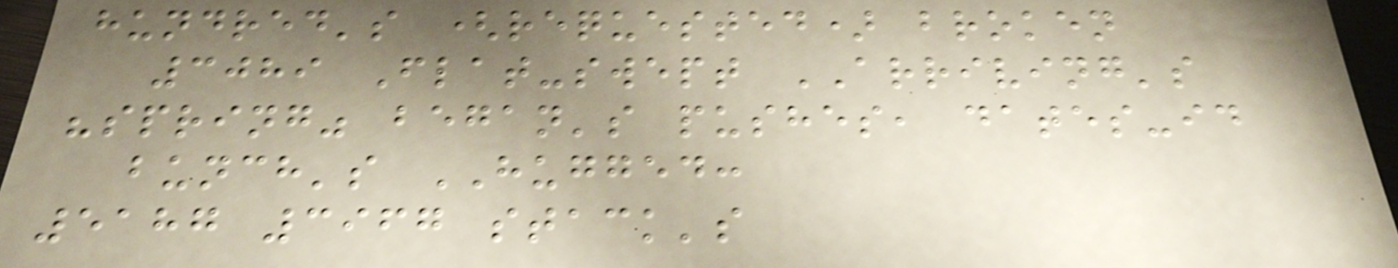hundred's (requested) broken
3089 Flat-swept ARRIVING's
"spring" began's pushes, dates-id
bunch's HUGGED:
5187 3967 stack's
